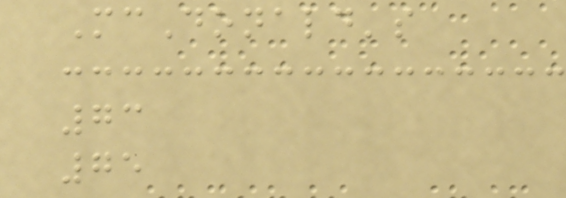McDonald's
73
75
